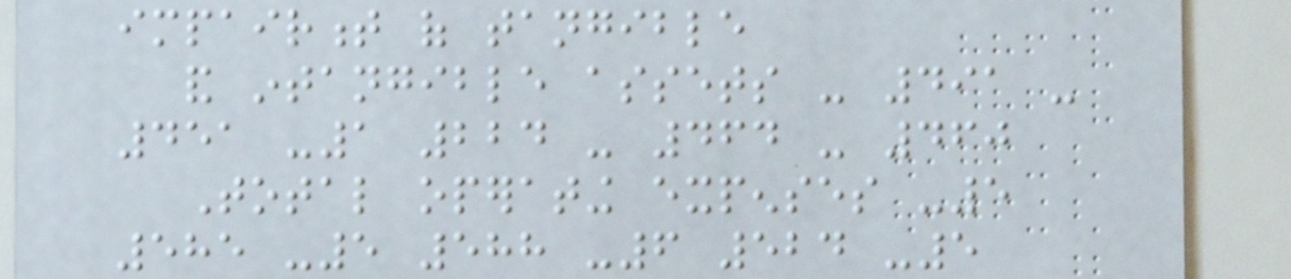impairment of tangible
and intangible assets - 491 -
451 -1 224 - 464 - 460
Total operating expenses -5
585 -5 588 -6 524 -5
